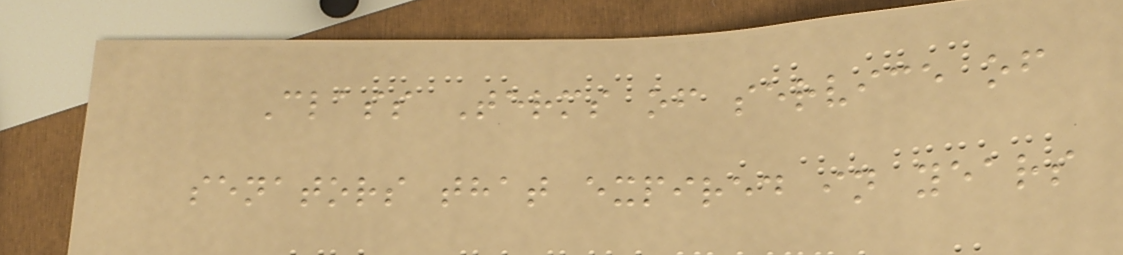Class Terms of service of
senators that expired in years
